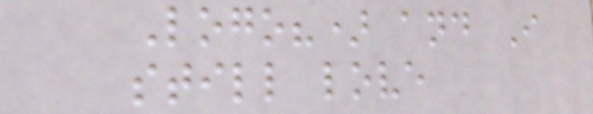Logo?) and I
still love
